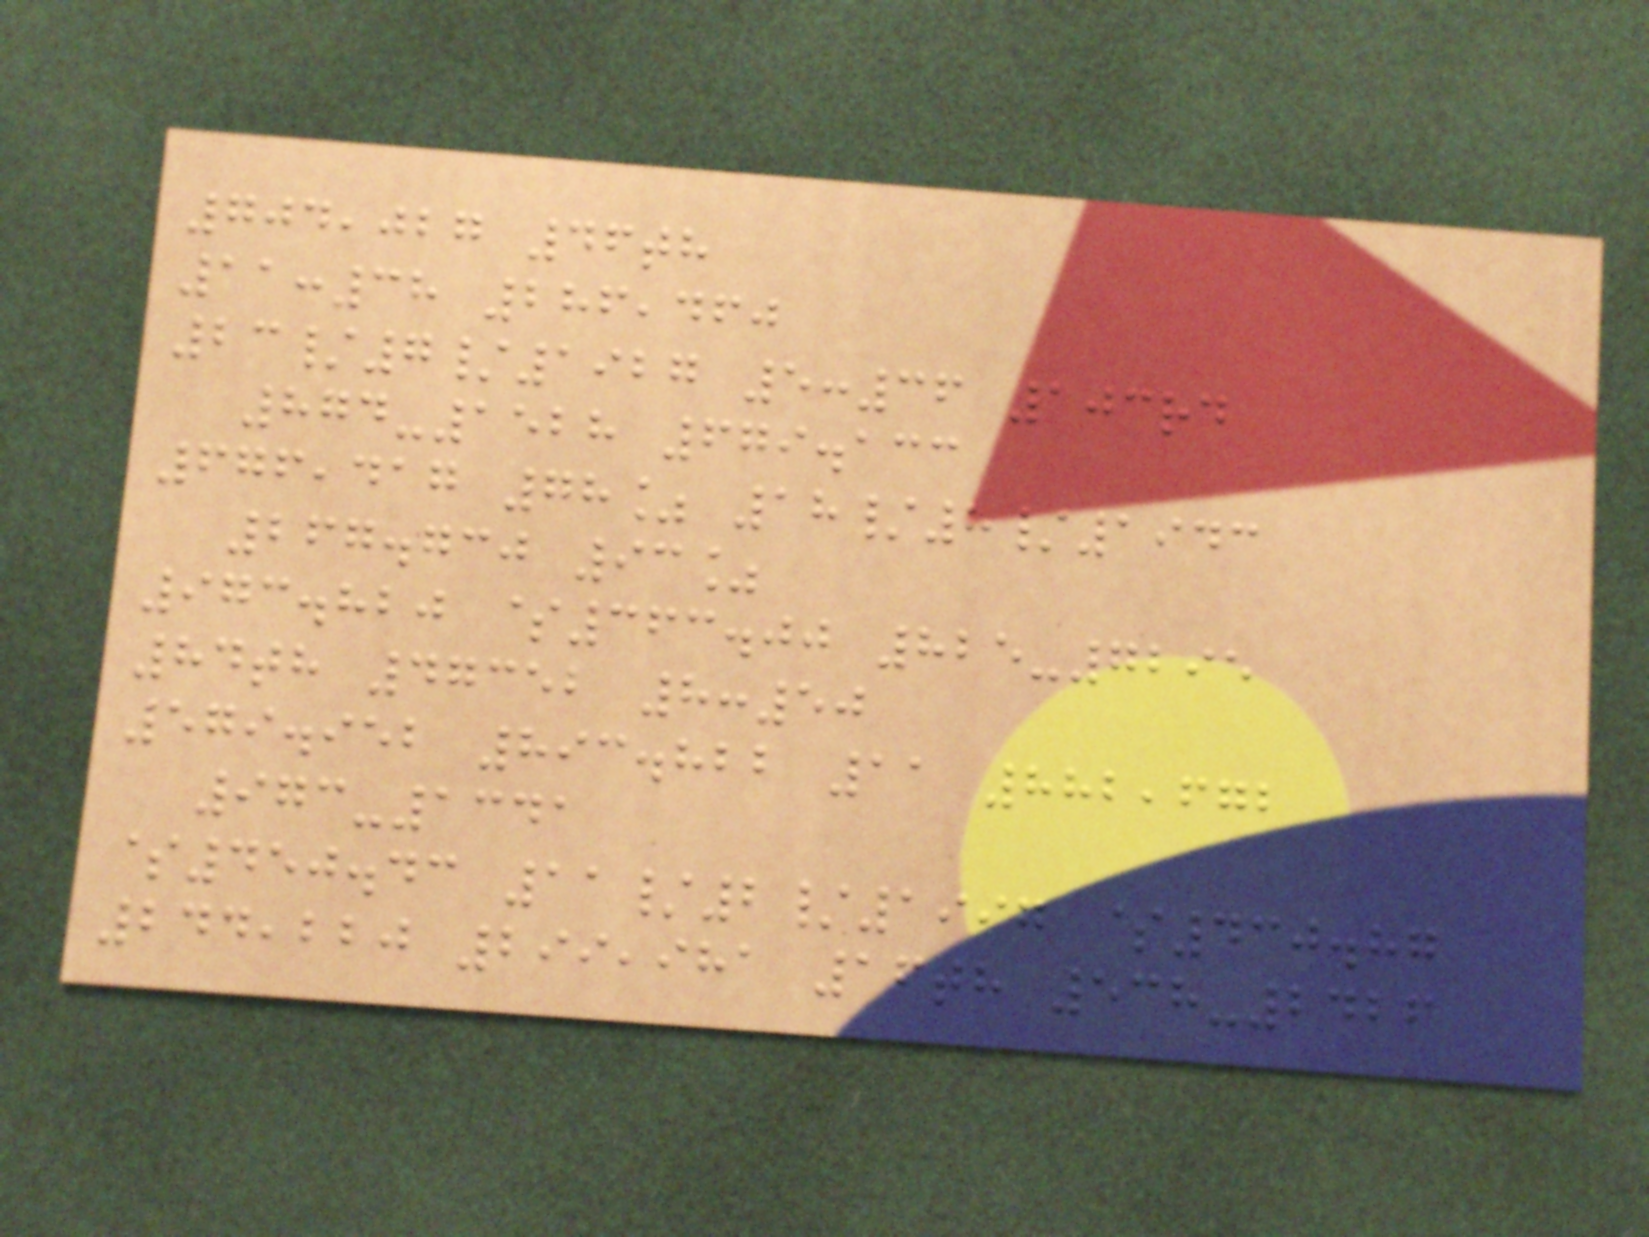704,027 46th
11:38 286,460
23/7/1927 5:36 103rd
874-1528 679.133
676,417 78% 18/8/1943
267.730 93%
973.820 $363.00 825-7295
84th 47352 8:50
579.952 893.822 11 882,672
973-1341
$450.43 11/2/1997 $430.87
244,220 299,981 16th 538-2426
